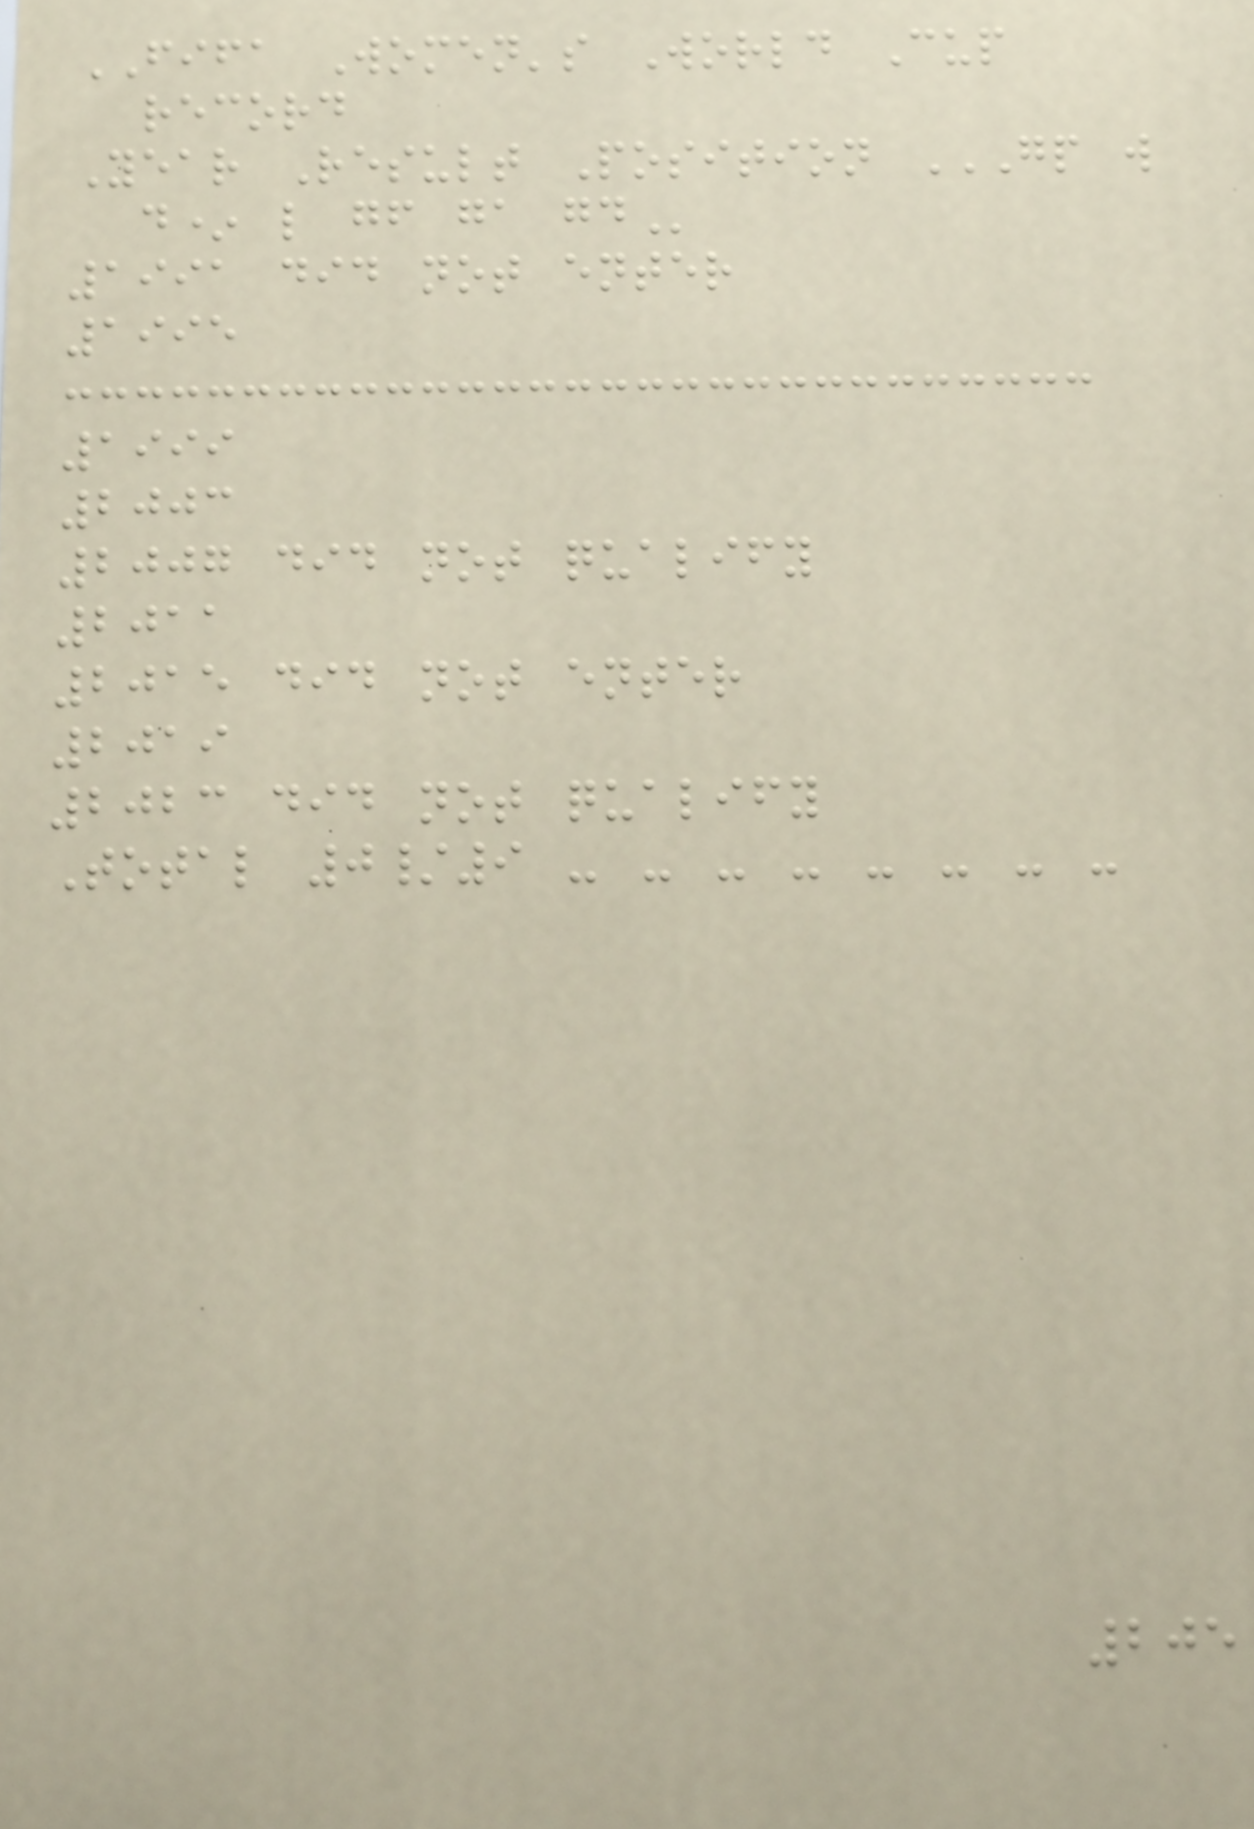FIFA Women's World Cup
record
Year Result Position GP W
D* L GF GA GD
1991 did not enter
1995
1999
2003
2007 did not qualify
2011
2015 did not enter
2019
2023 did not qualify
Total 0/9 - - - - - - - -
205
